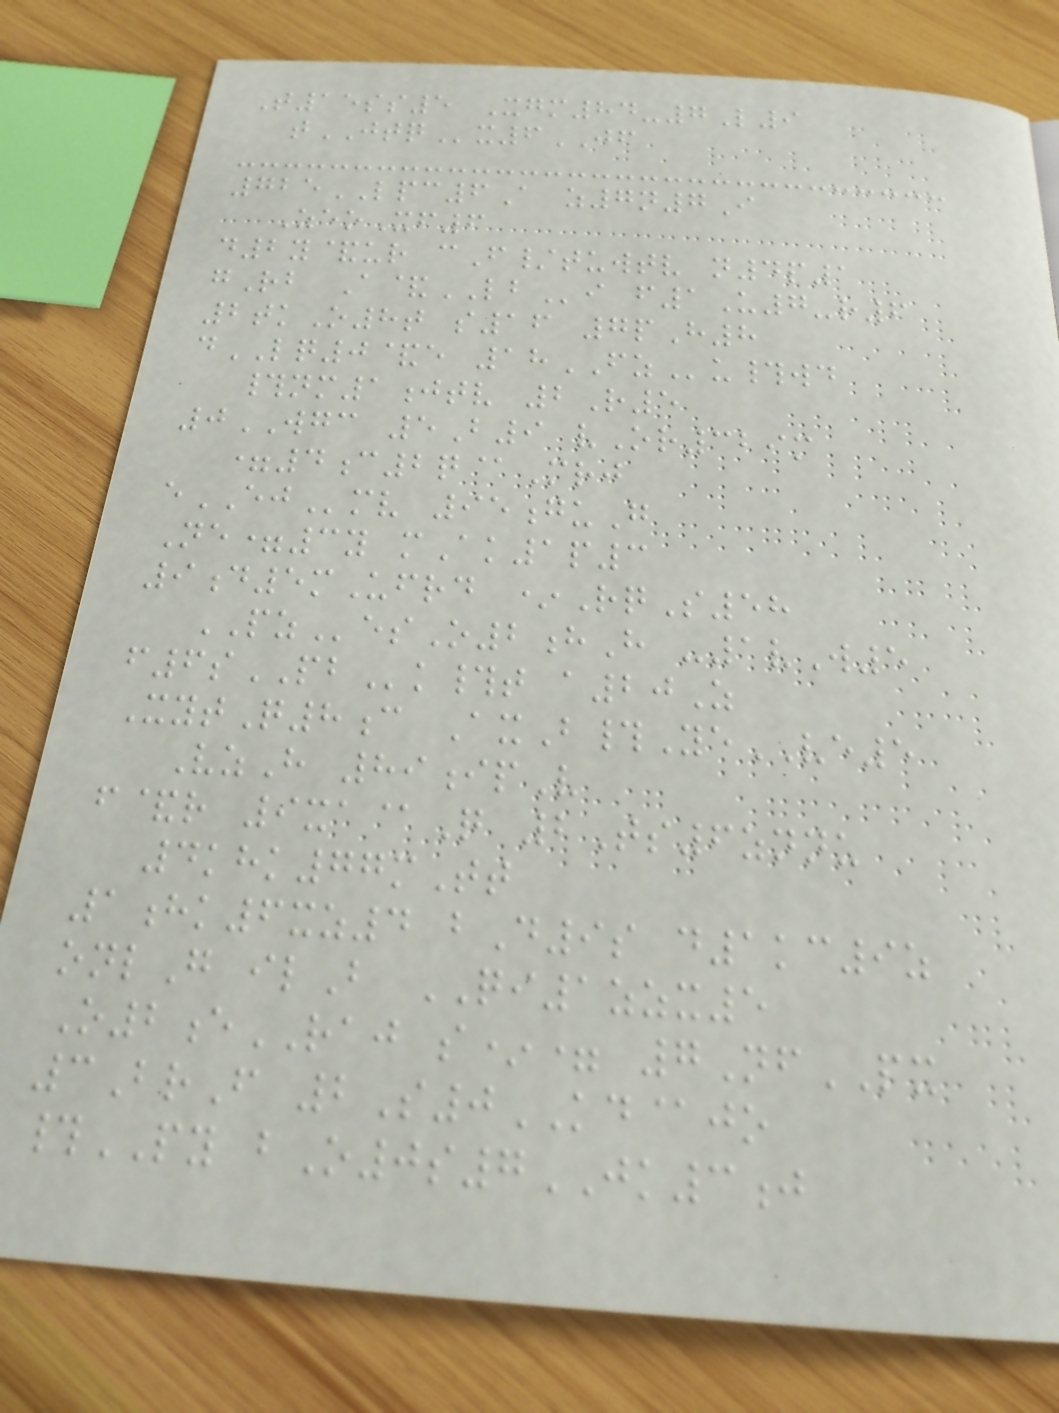T15ss5 Xgm84-7L9
tJTQx6JF
725LPC6A z7n7I
ZeoXf6
d2y&ur cF/tuwtv n4p1
gRb A&LBi f1U7-r6
2tkO8t s16 7pH8
dLQ0&e 18FZu#wd
#nm1jtv 2R5
0WGC 5B9 vOr329m
=4c2q@Mrj
eEJmv 95guG
Ne=3y mAk1p3
9d5mUfrd *RqS58
PZesO2hH -1vW5
f6sPBk#t a20Z
XytQ8c AxB#YeVE5
VzH 89ipV
f&r 9xa@Q 2Ts6znnu
4khk77mTt
1hk6xz4 bD9s d1kc9z
onlG ilB QI1zzx5
O2eRAJ s*= 7NfPX
3BrF 2S0KD@jo
#PY bO0s7JK3j
